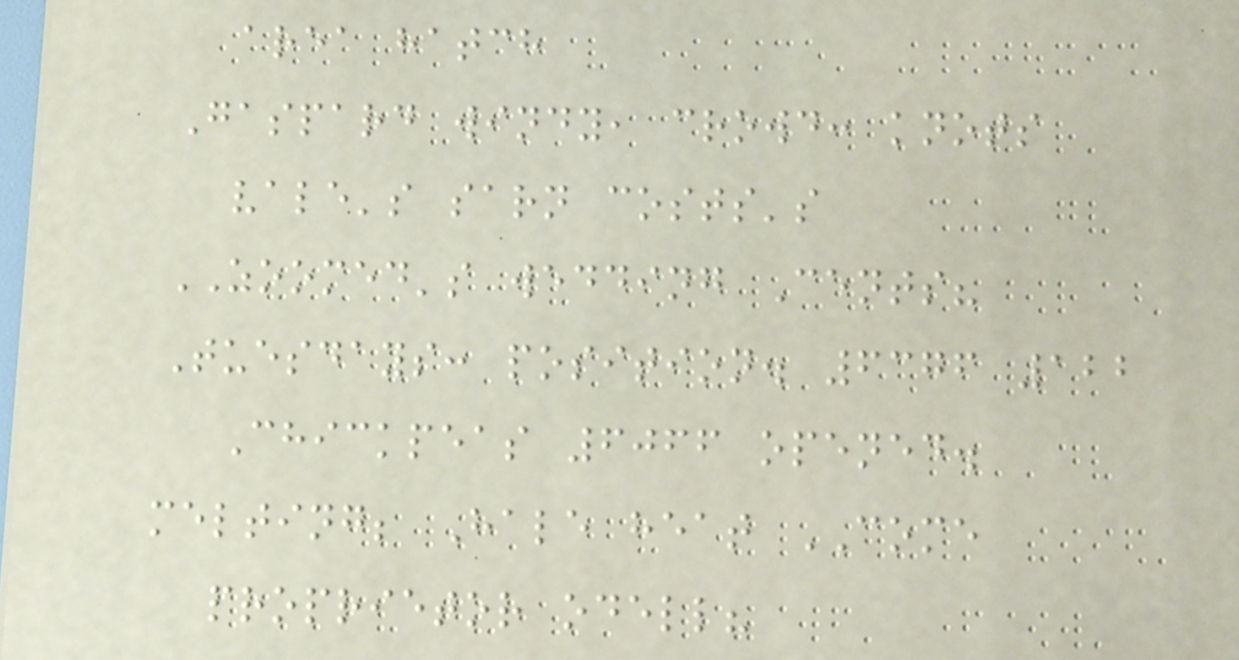area hatch
Gaspard windy, crowd: knots
vale's sarn costs's
ZOOMED's wedding Cents?
Tuesdays: position. 6376 122
Chickpeas 6066 opened.
melting; Hale heat COME
proprietor odell?
